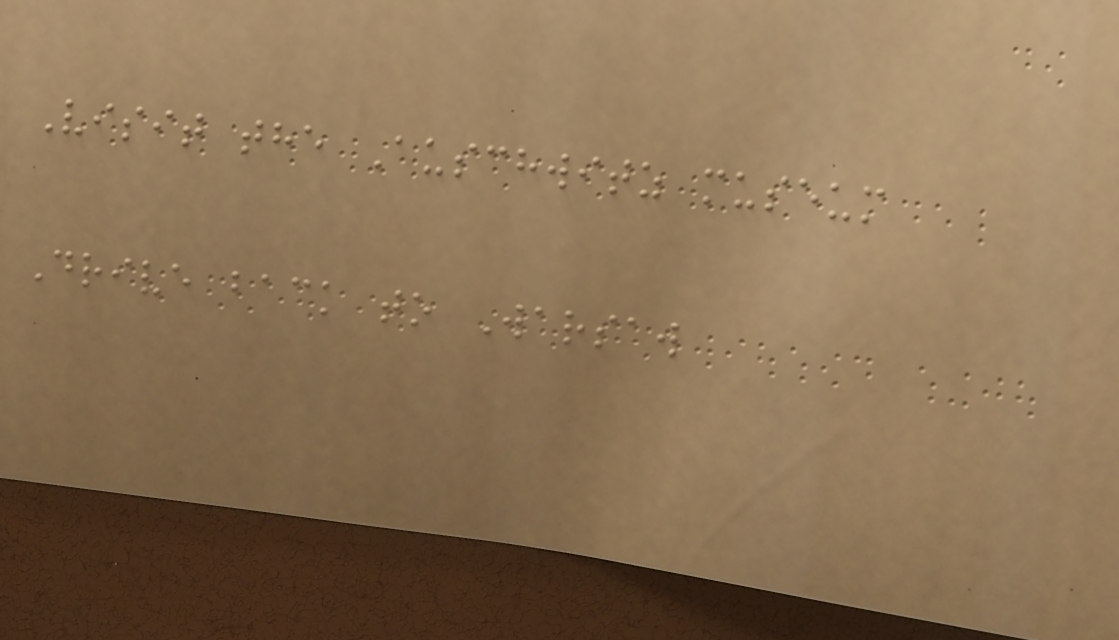Visit the Auschwitz museum
Drive back to Warsaw
